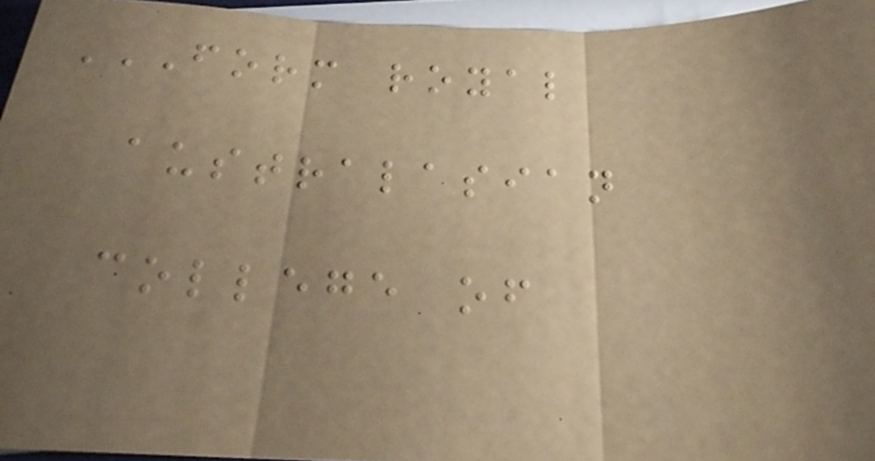FORM ROYAL
AUSTRALASIAN
COLLEGE OF
